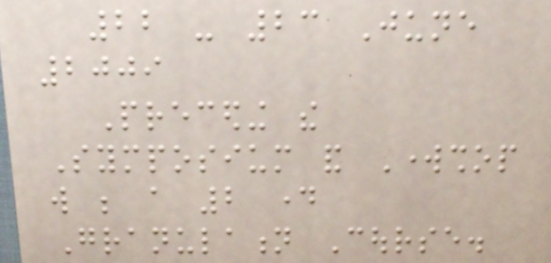22 - 23 June
2009
Preceding the
Symposium and Workshop
will be a 2 day
Granulation Course.
